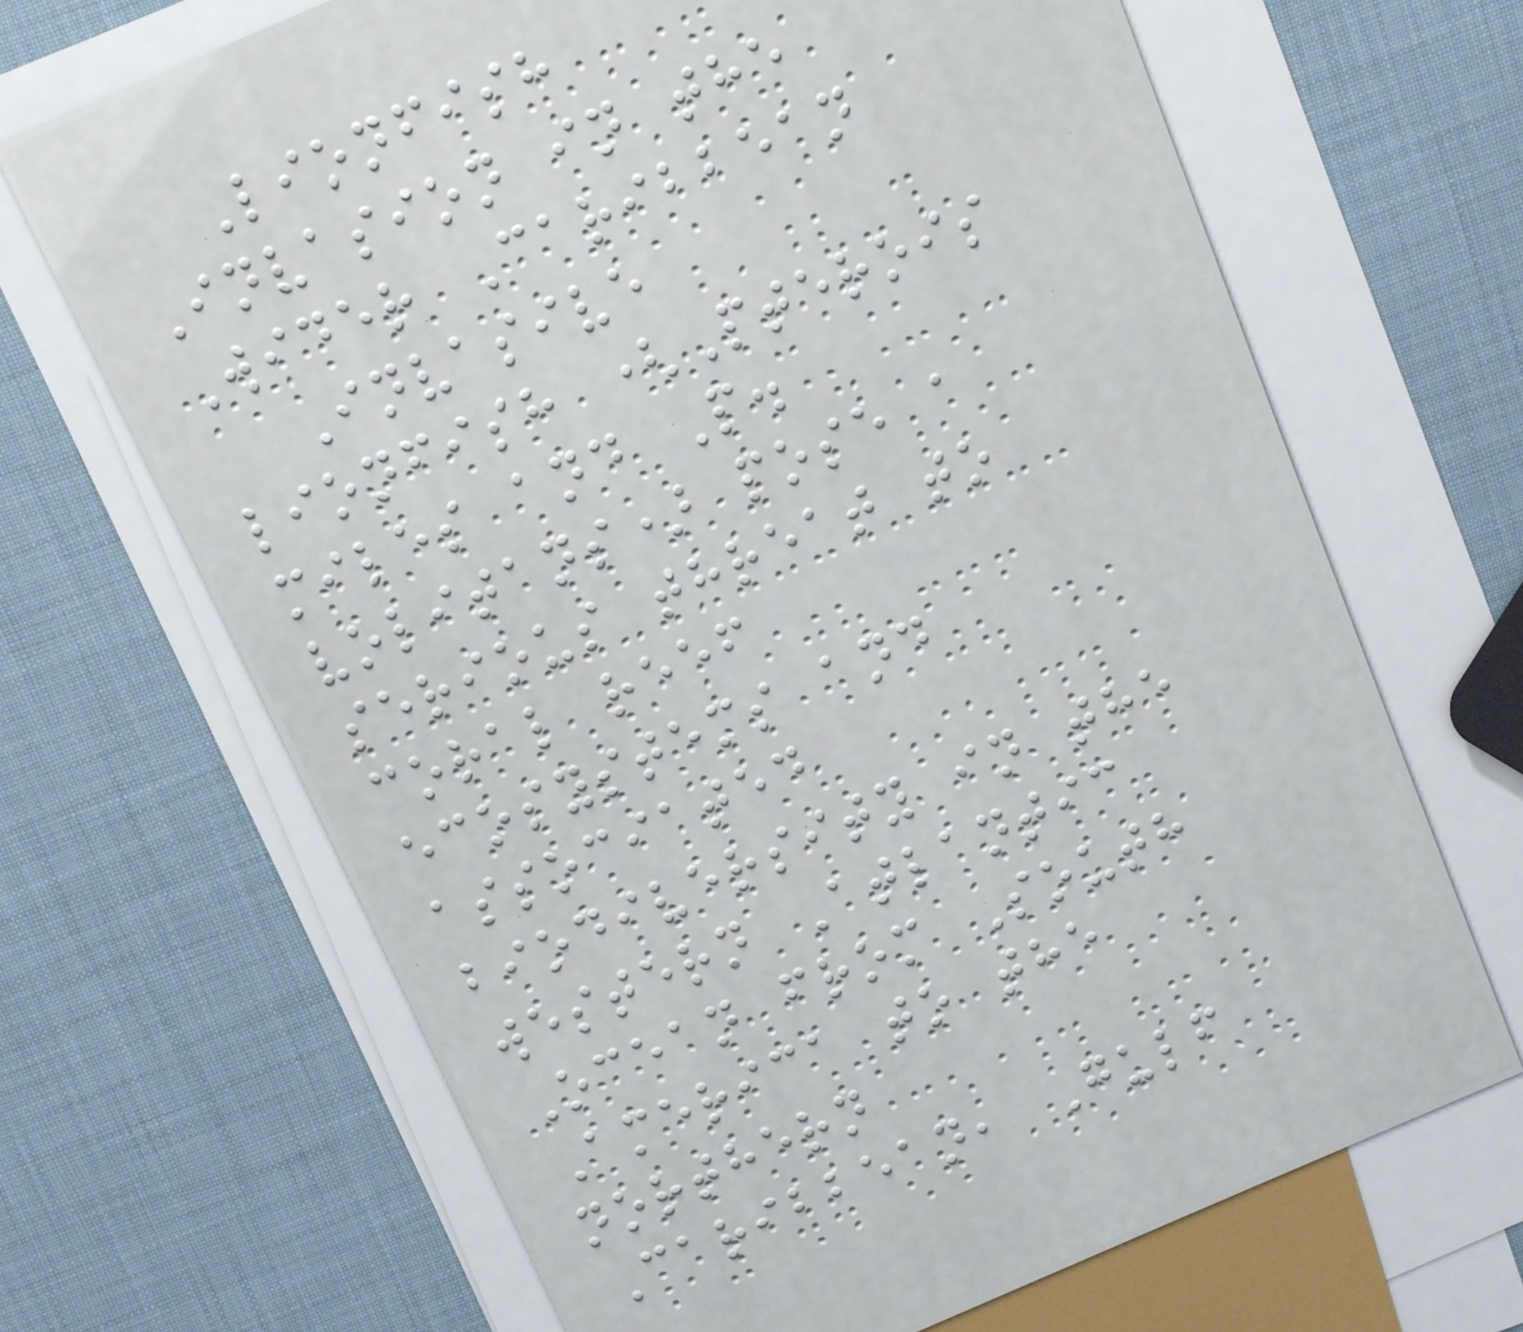Lionfish
Invasion in the
Wider Caribbean
Invasive
lionfish (Pterois
miles and P.
volitans) pose a
serious threat to
coral reef
ecosystems and
associated
biodiversity in the
western Atlantic
Ocean from South
America to the
northern
Caribbean, Gulf
